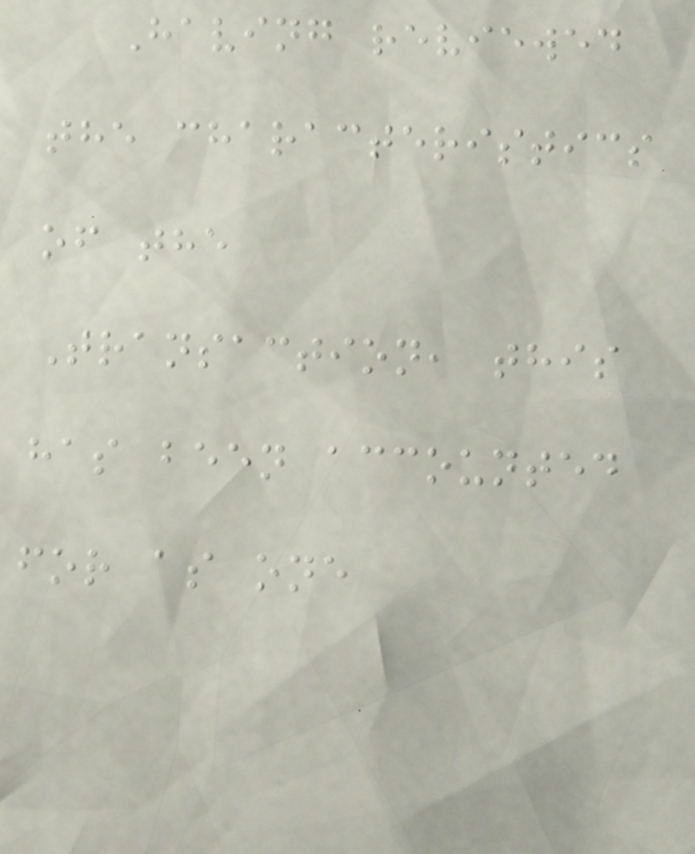Having reviewed
the characteristics
of the
Transaction, this
has been accounted
for as one
